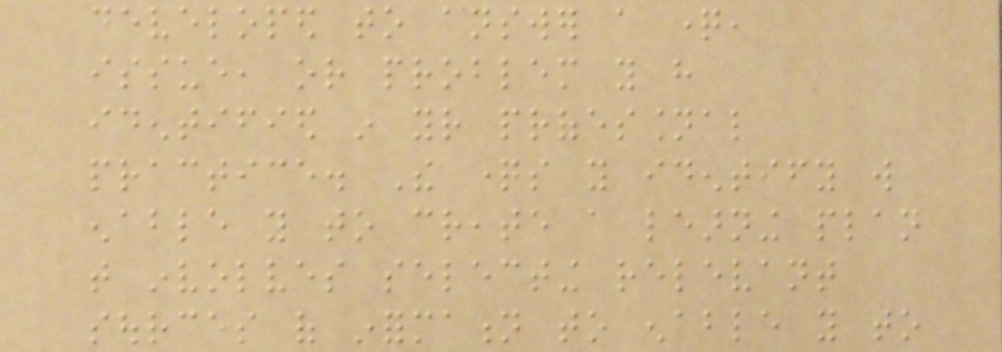developed to answer a question,
issue, or problem you have
identified in your professional
practice. The questions you identify will
enable you to create a learning plan
that involves selecting relevant
sources of information to enable you to
